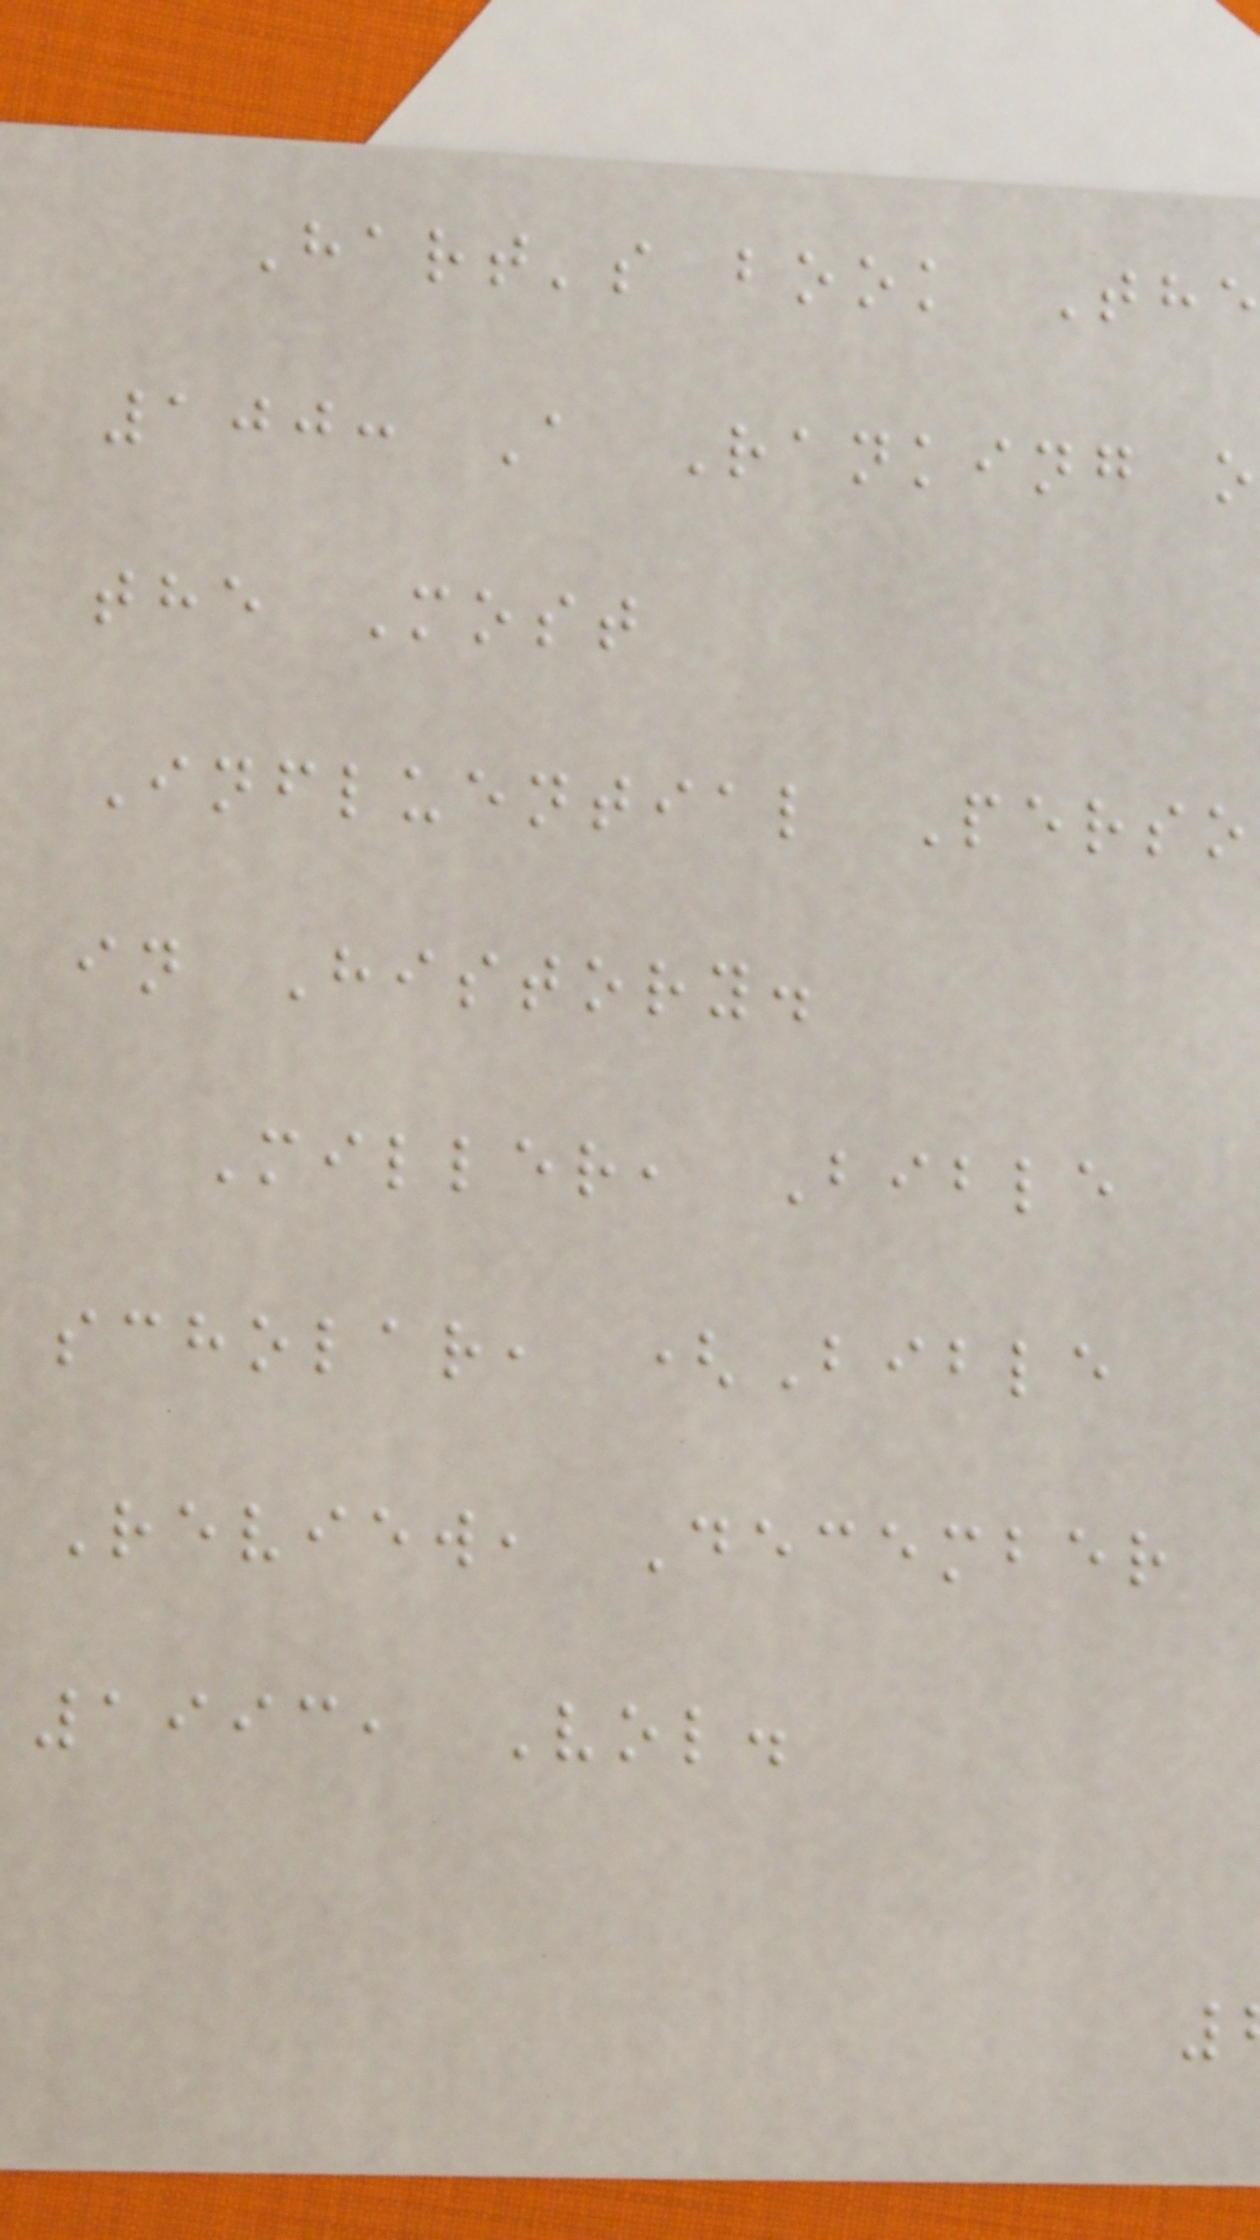Hart's book The
100: A Ranking o
the Most
Influential Perso
in History.
Miller, Bible
scholar, (Bible
Review, December
1993, Vol.
